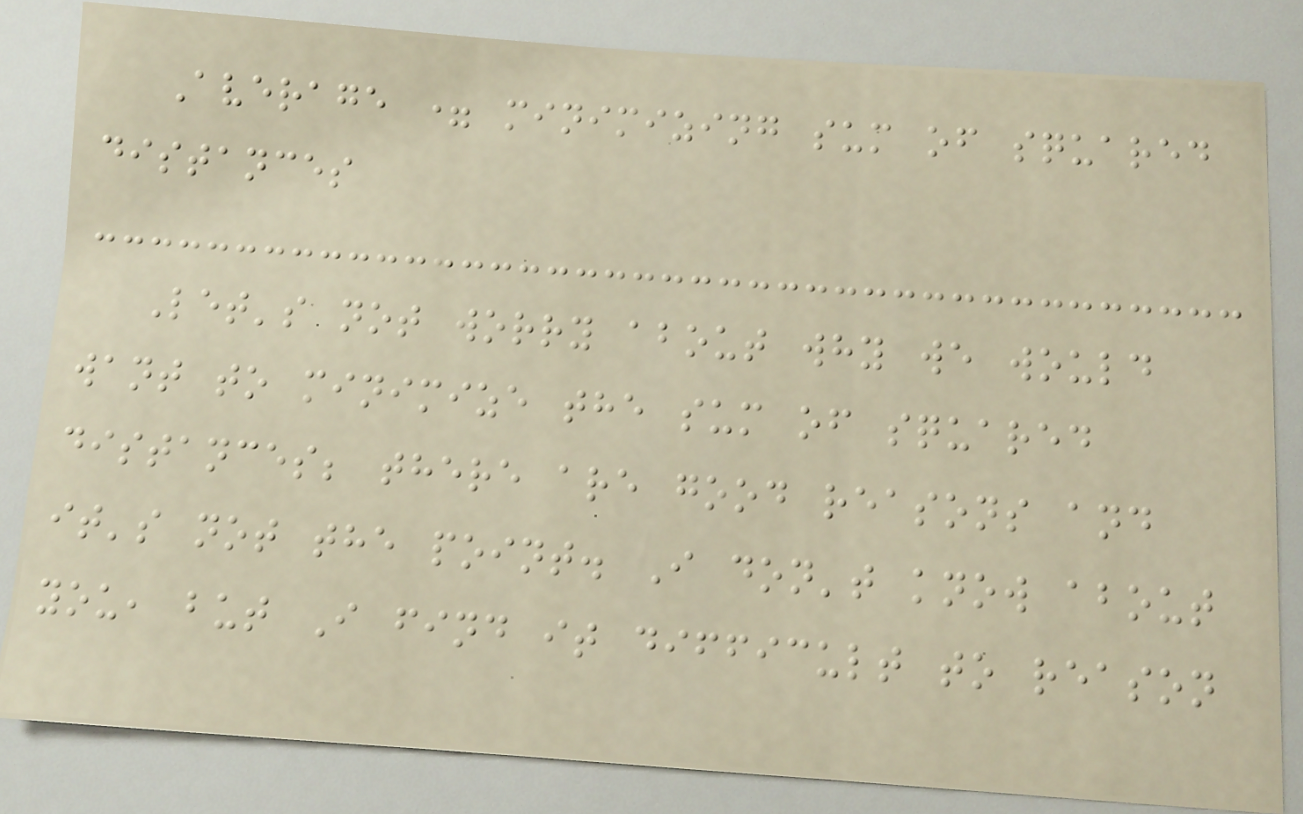Average = minimizing sum of squared
distances
Let's not worry about why we would
want to minimize the sum of squared
distances; there are good reasons and
it's not the point. I don't know about
you, but I find it difficult to reason
